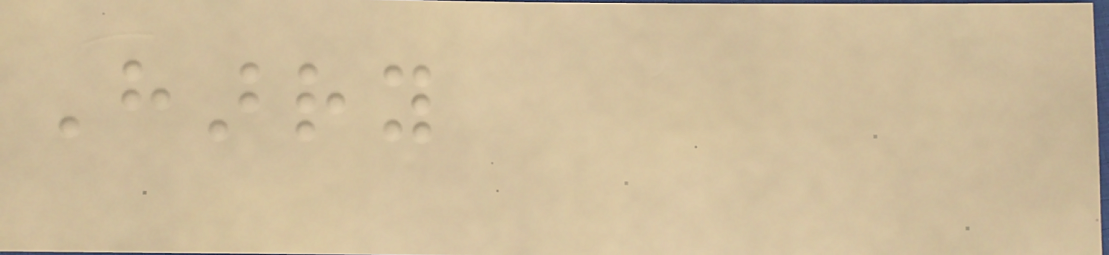Harry
